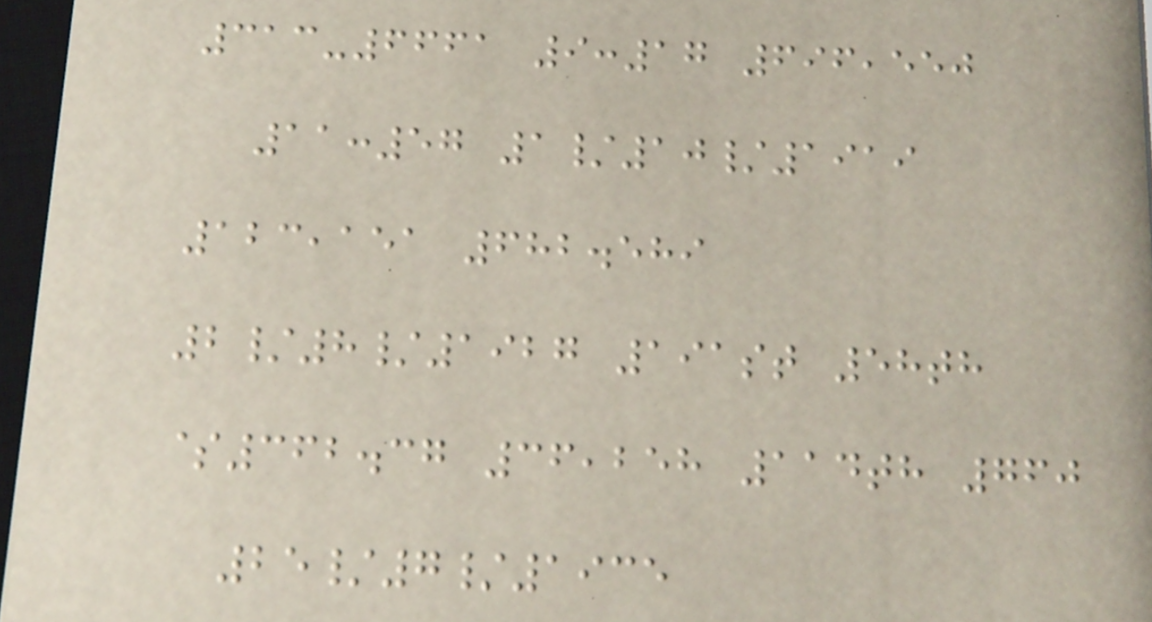313-6661 9:17 696,550
11:57 1/10/1919
123,151 682.589
2/8/1927 191st 58th
$362.37 36,258 114th 760
25/7/1935
